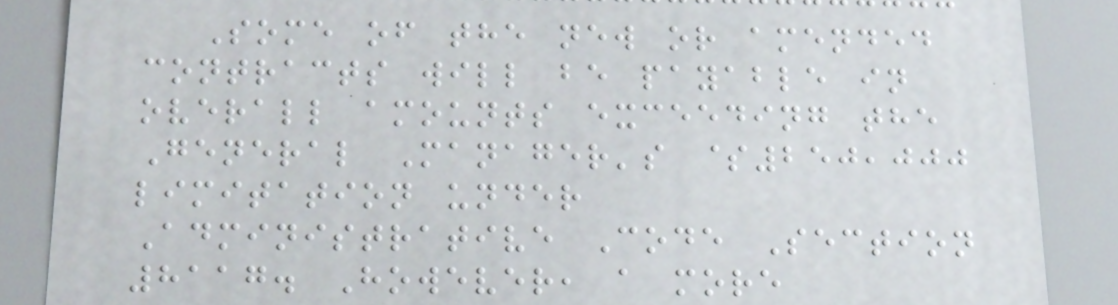Some of the new or amended
contracts will be payable in
overall amounts exceeding the
General Manager's $250,000
limitation under
Administrative Code Section
8117. However, a more
